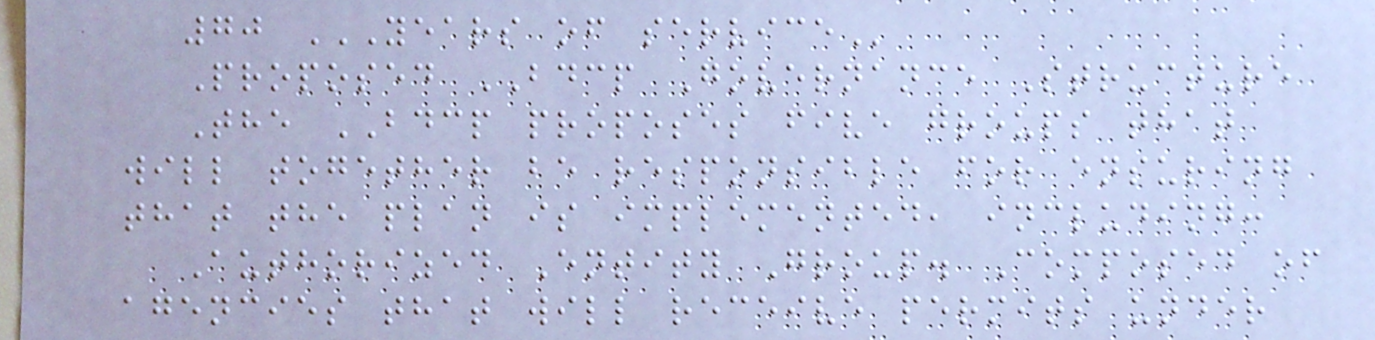70 YEARS OF SERVICE
Proposed BDCP Governance Structure
The BDCP proposes five groups that
will together be responsible for ensuring
that the plan is implemented, including:
Authorized Entity Group. Composed of
agencies that will receive permits under
